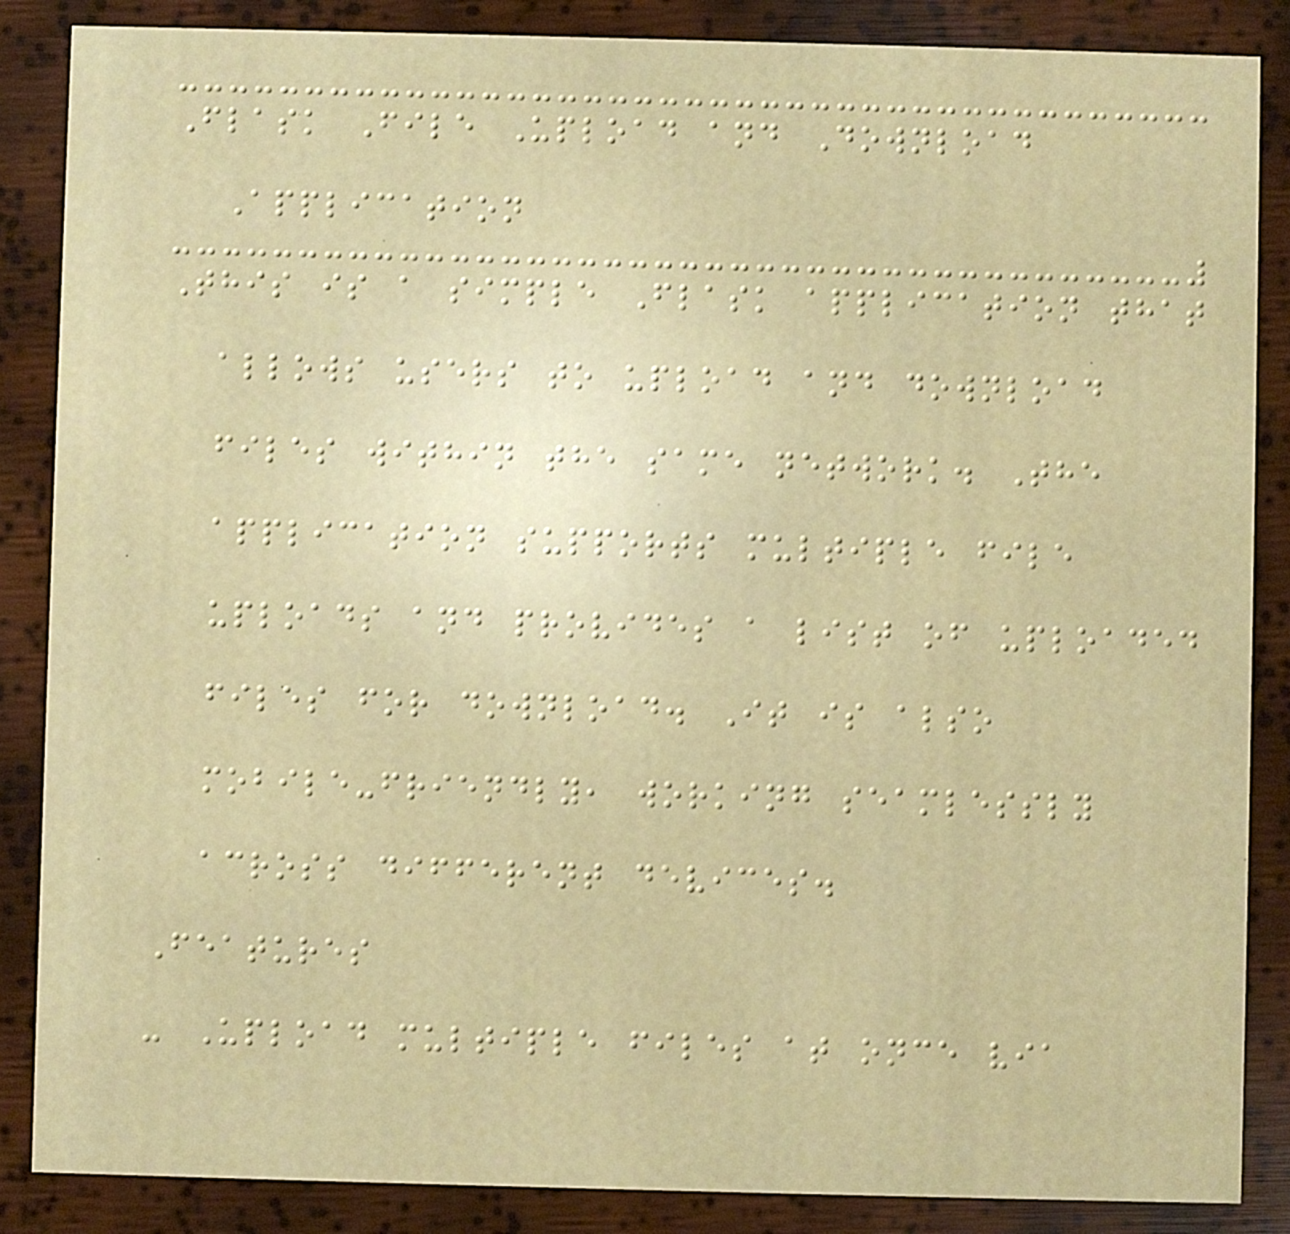Flask File Upload and Download
Application
This is a simple Flask application that
allows users to upload and download
files within the same network. The
application supports multiple file
uploads and provides a list of uploaded
files for download. It is also
mobile-friendly, working seamlessly
across different devices.
Features
- Upload multiple files at once via
